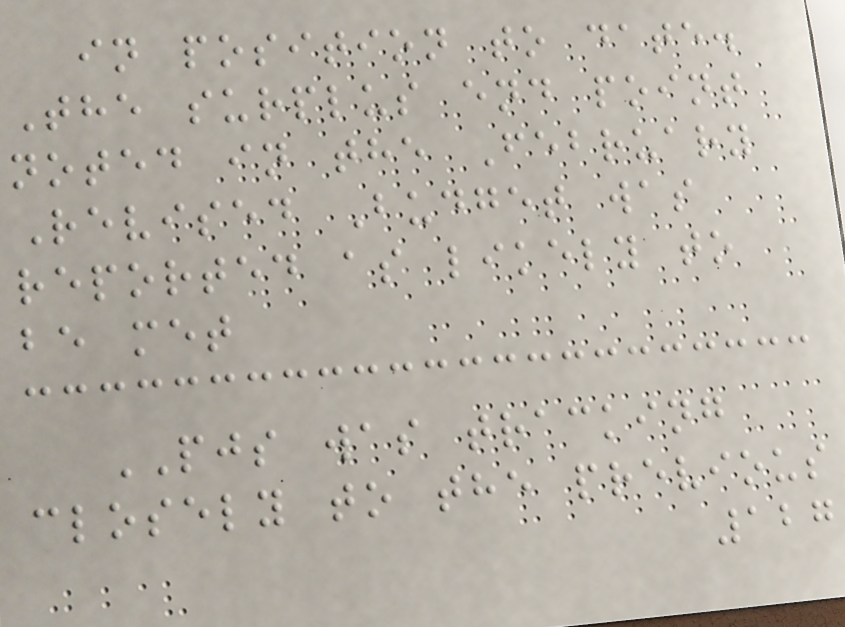in position to date.
The surplus end point
noted in the February
Revised Budget was
reported as likely to
be met
PJS was tracking
closely to the previous
127
